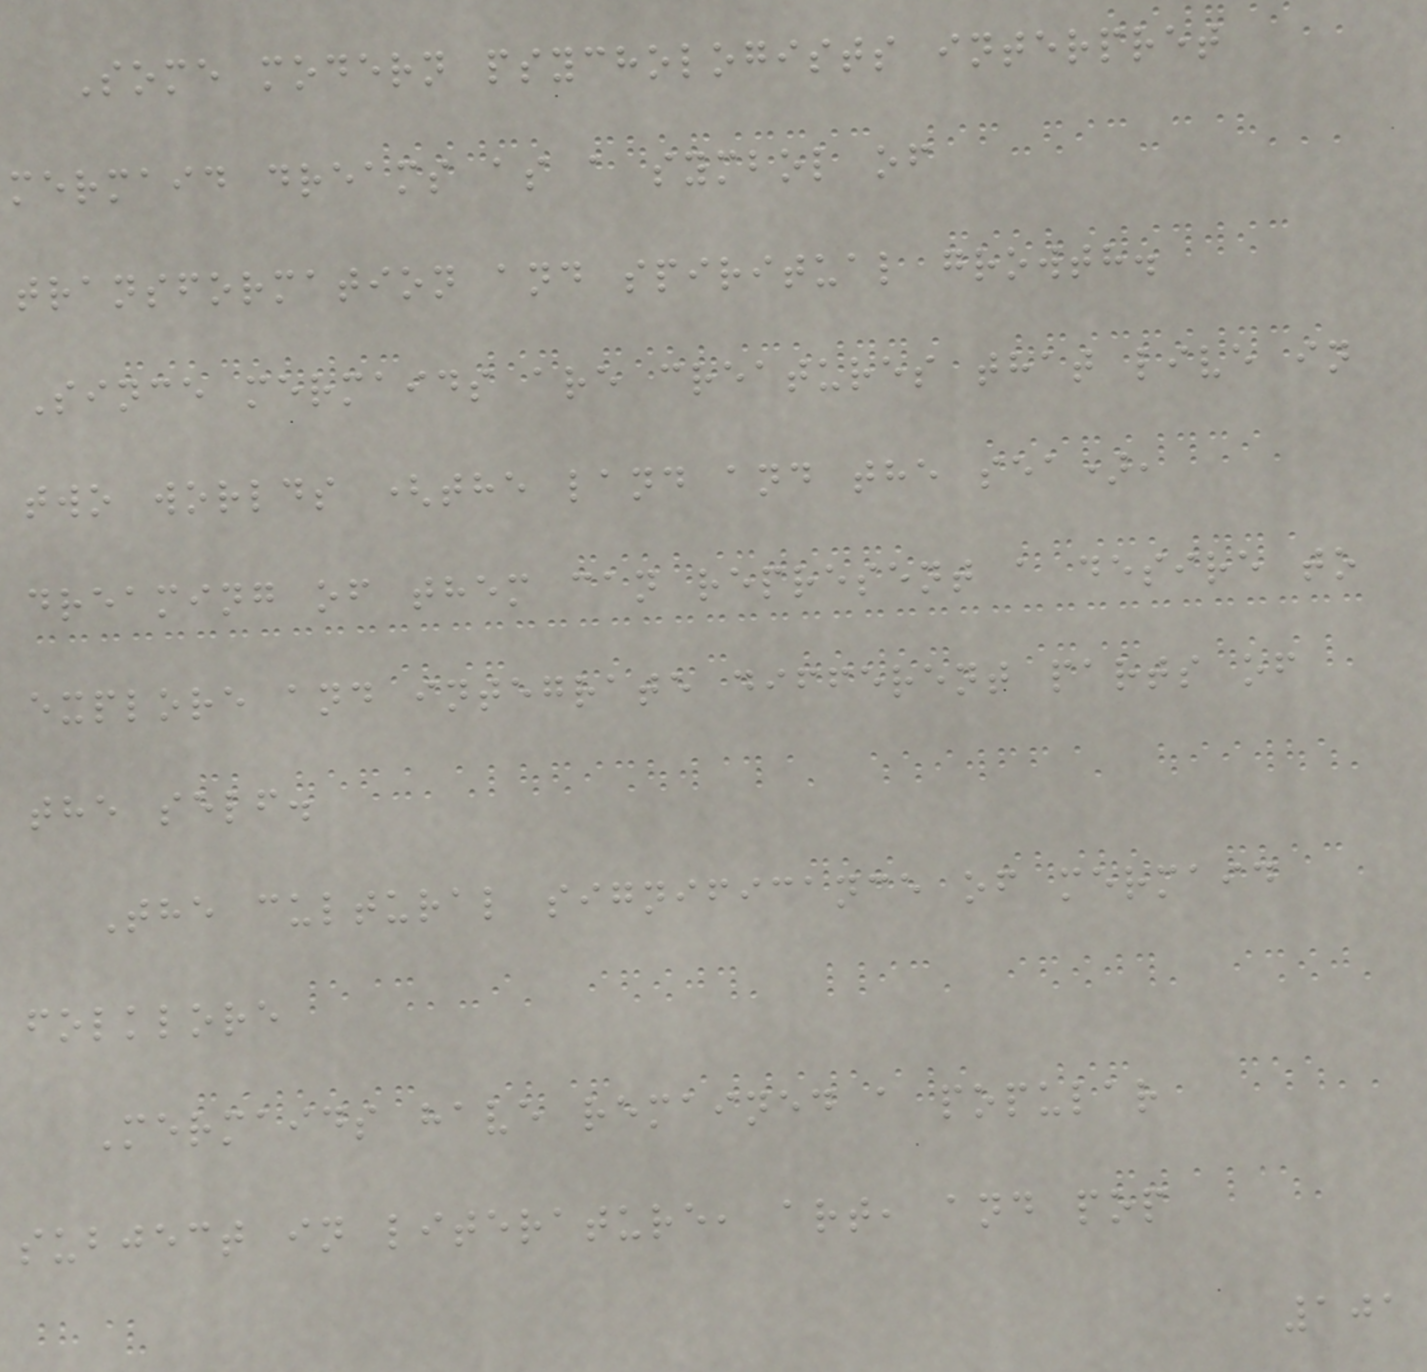Some modern psychologists interpret
mermaid dreams as a symbol of
transformation and spiritual growth.
Since mermaids are creatures that live in
two worlds (the land and the sea),
dreaming of them can represent a desire to
explore and integrate different parts of
the self.
The cultural significance of mermaid
folklore
Mermaids have remained a popular
subject in literature, art, and pop
101
